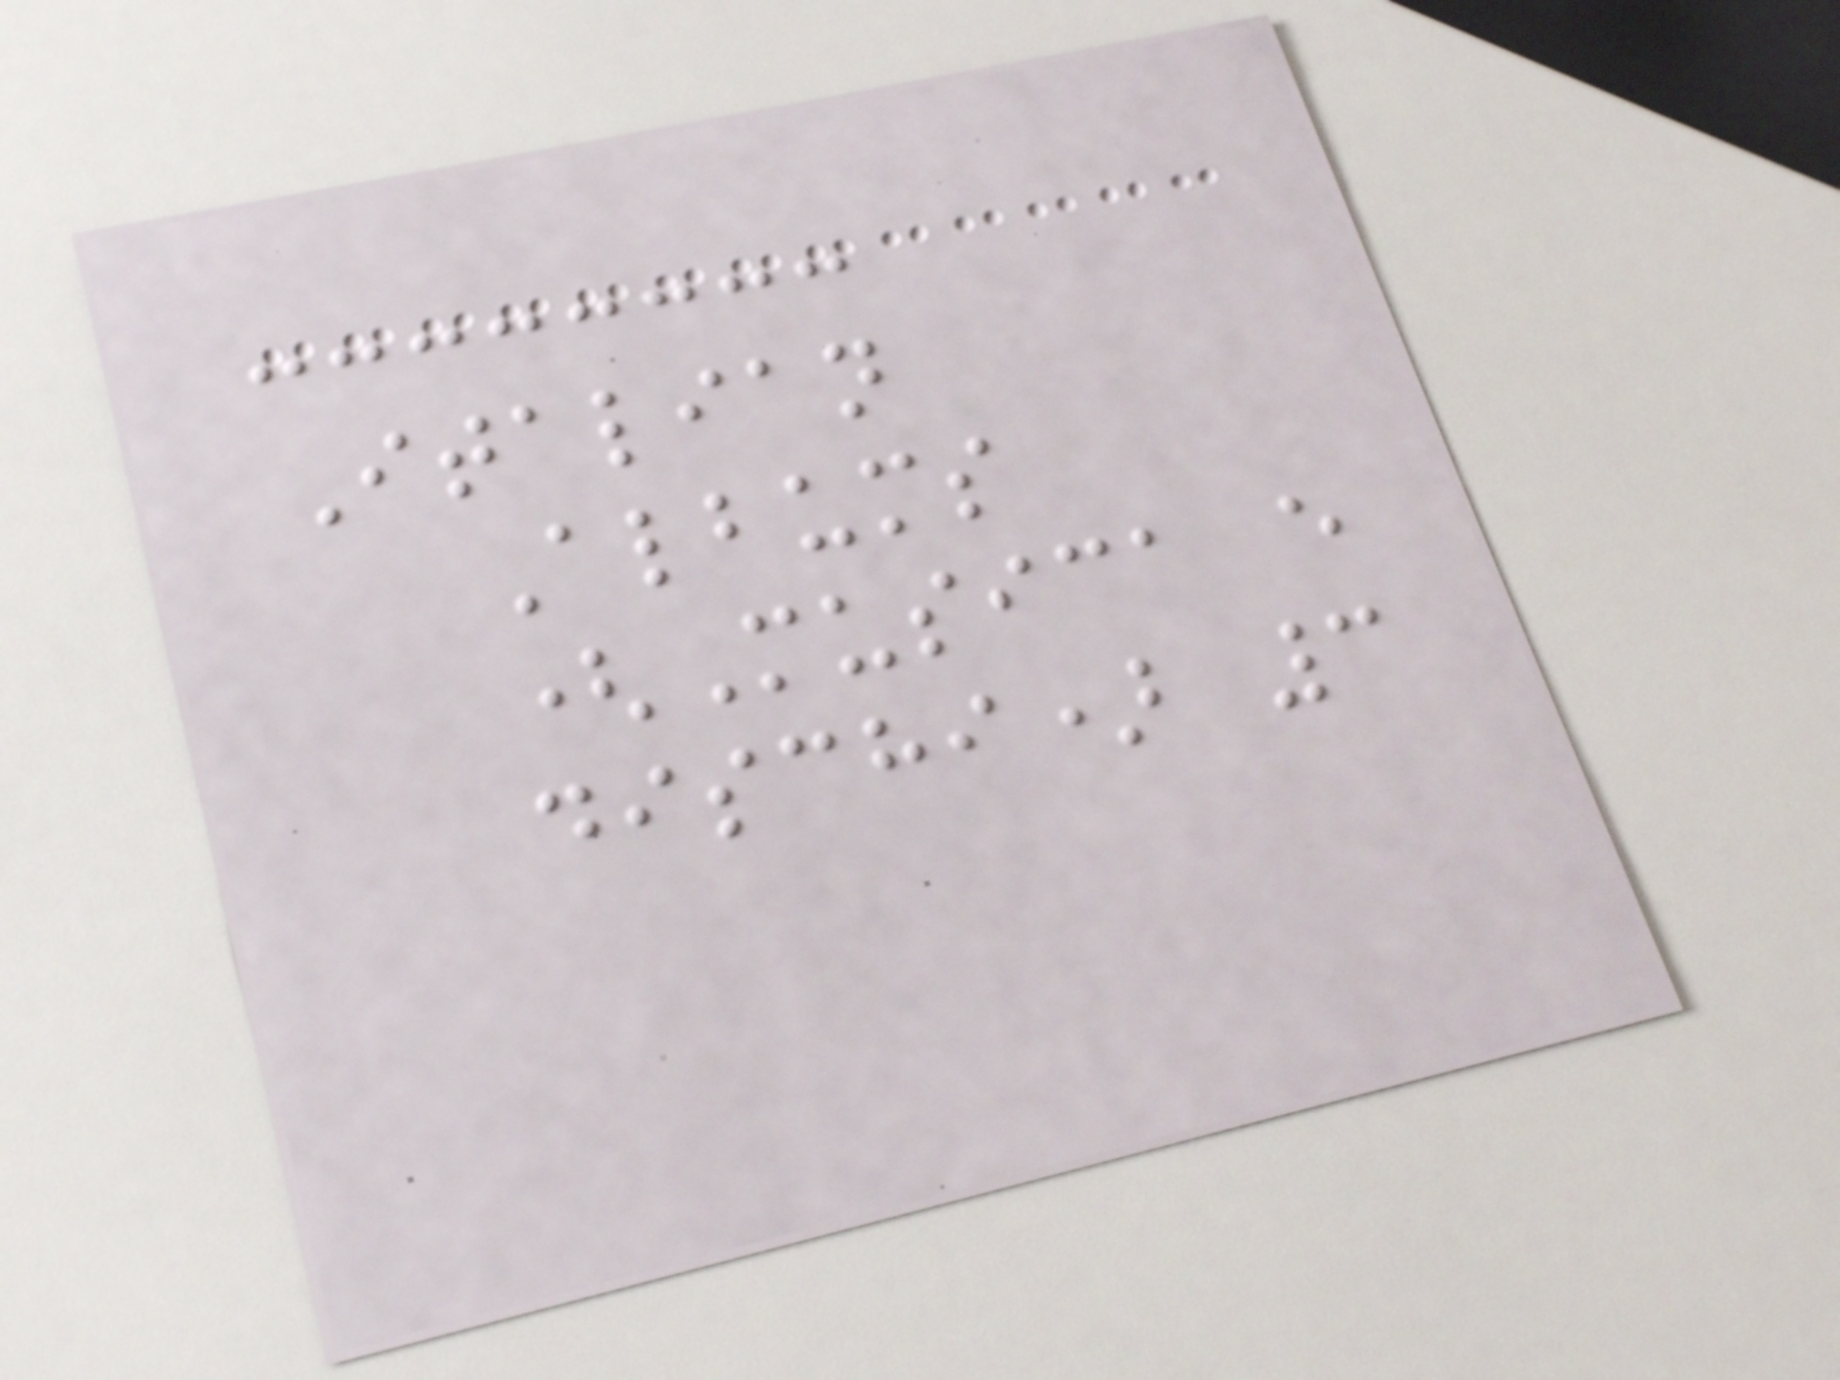Italian
Albums
(Musica e
dischi) 3
